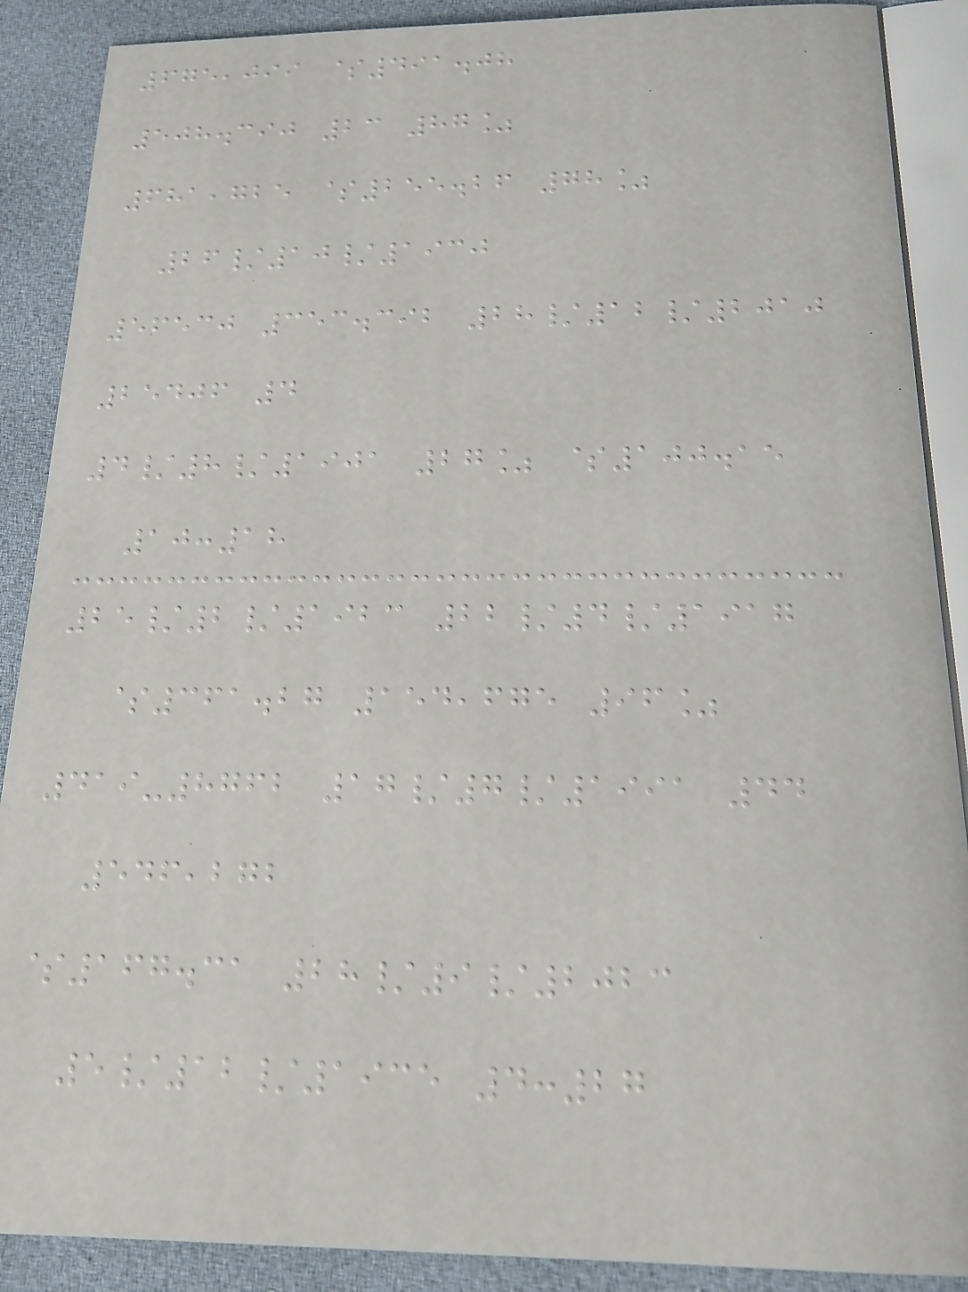675,099 $491.08
508.390 23 87%
681,725 $255.26 78%
26/10/1930
56530 353.392 28/12/2010
25406 4
4/8/1901 27% $100.15
10:18
25/2/1923 22/4/1917
$361.27 154,675 96%
419-8762 17/7/1991 44
546,272
$167.31 28/9/2023
5/12/1935 4:27
